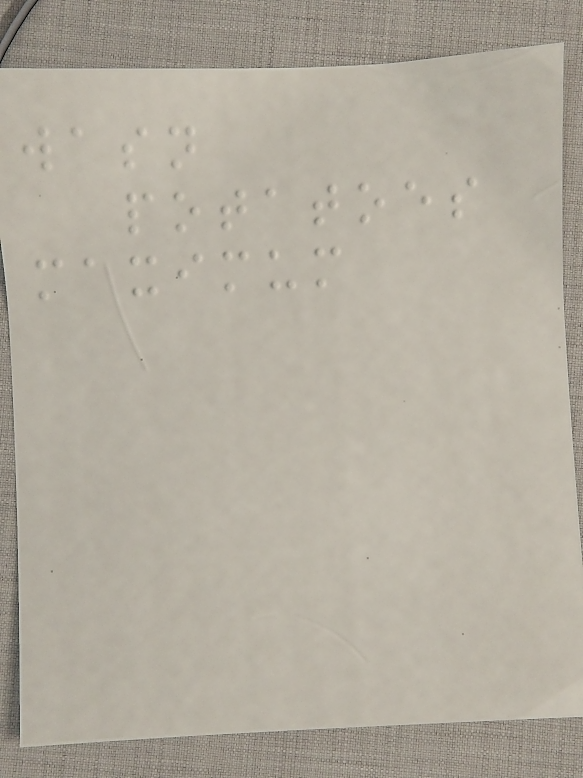wasn
potatoes
maximum
